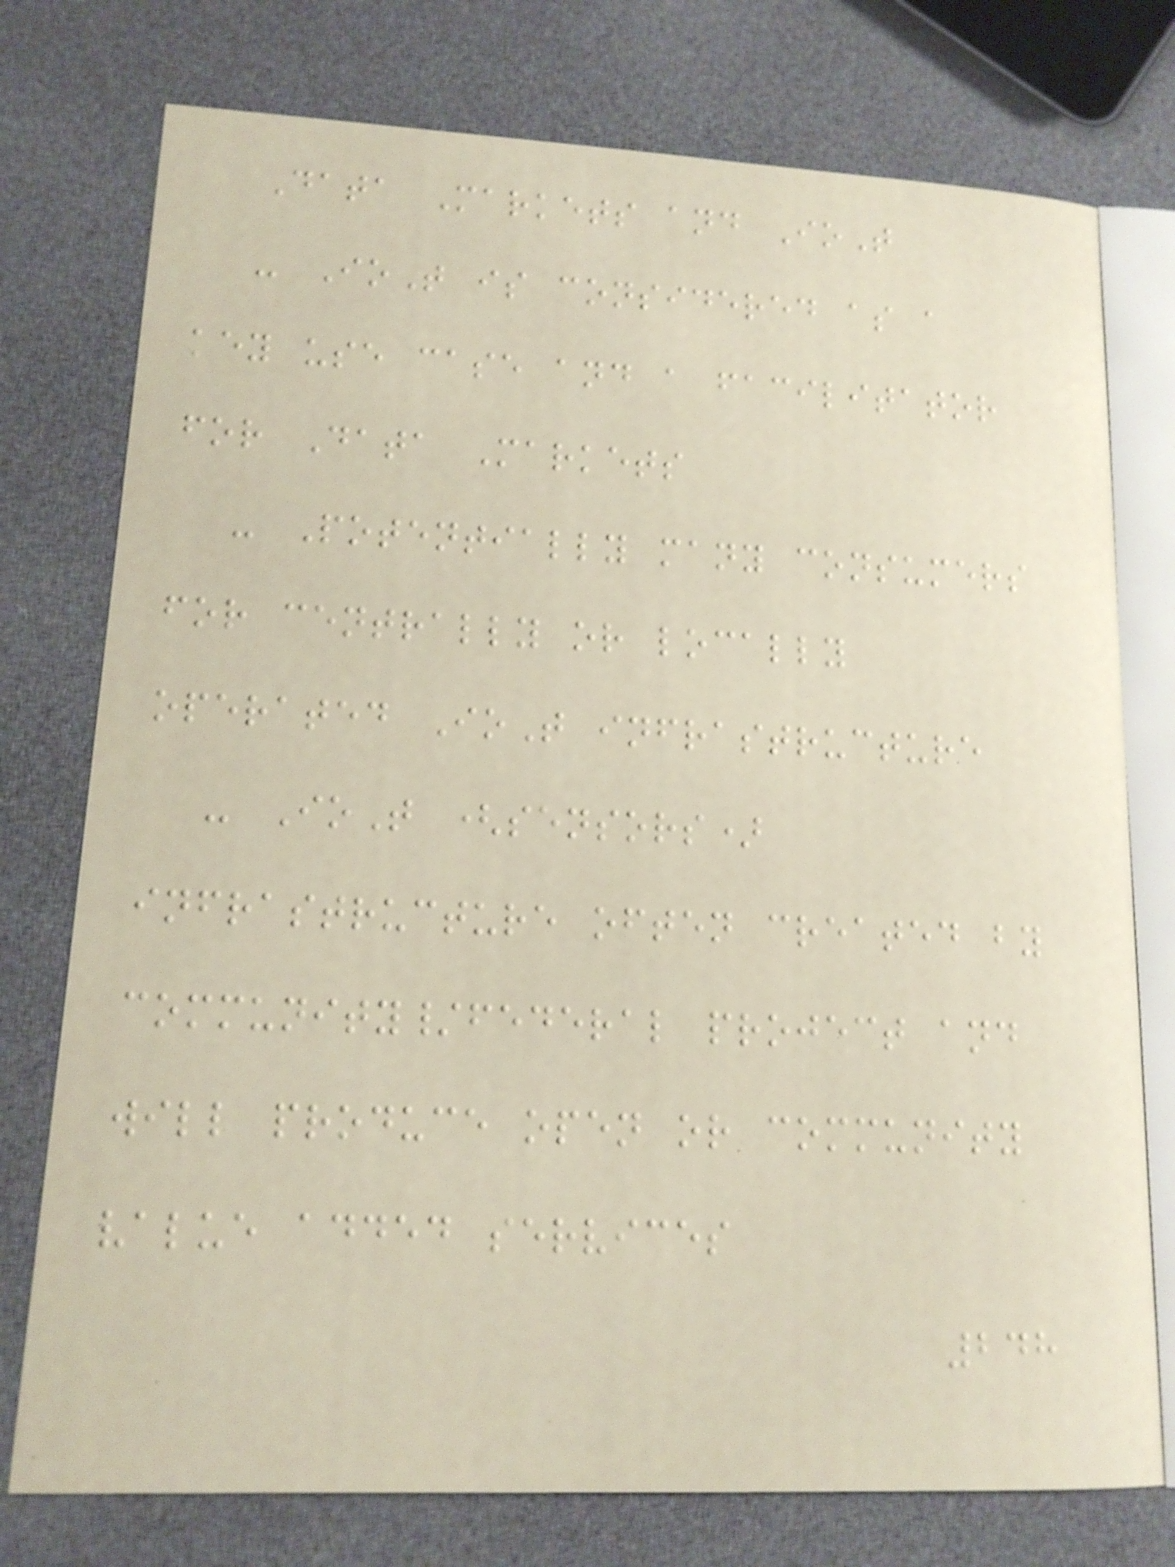Data Markets and IoT
- IoT is considered as a
key use case and a facilitator
for Data Markets
- Potentially many consumers
for centrally or locally
operated IoT infrastructure
- IoT (sensors)
infrastructure often created by
community/federal project and
will produce open or community
value added services
248
